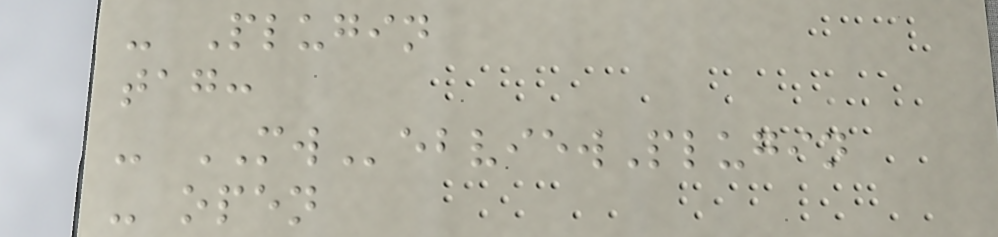- Plugin
tag:
- MWebviewPlugin
- open
